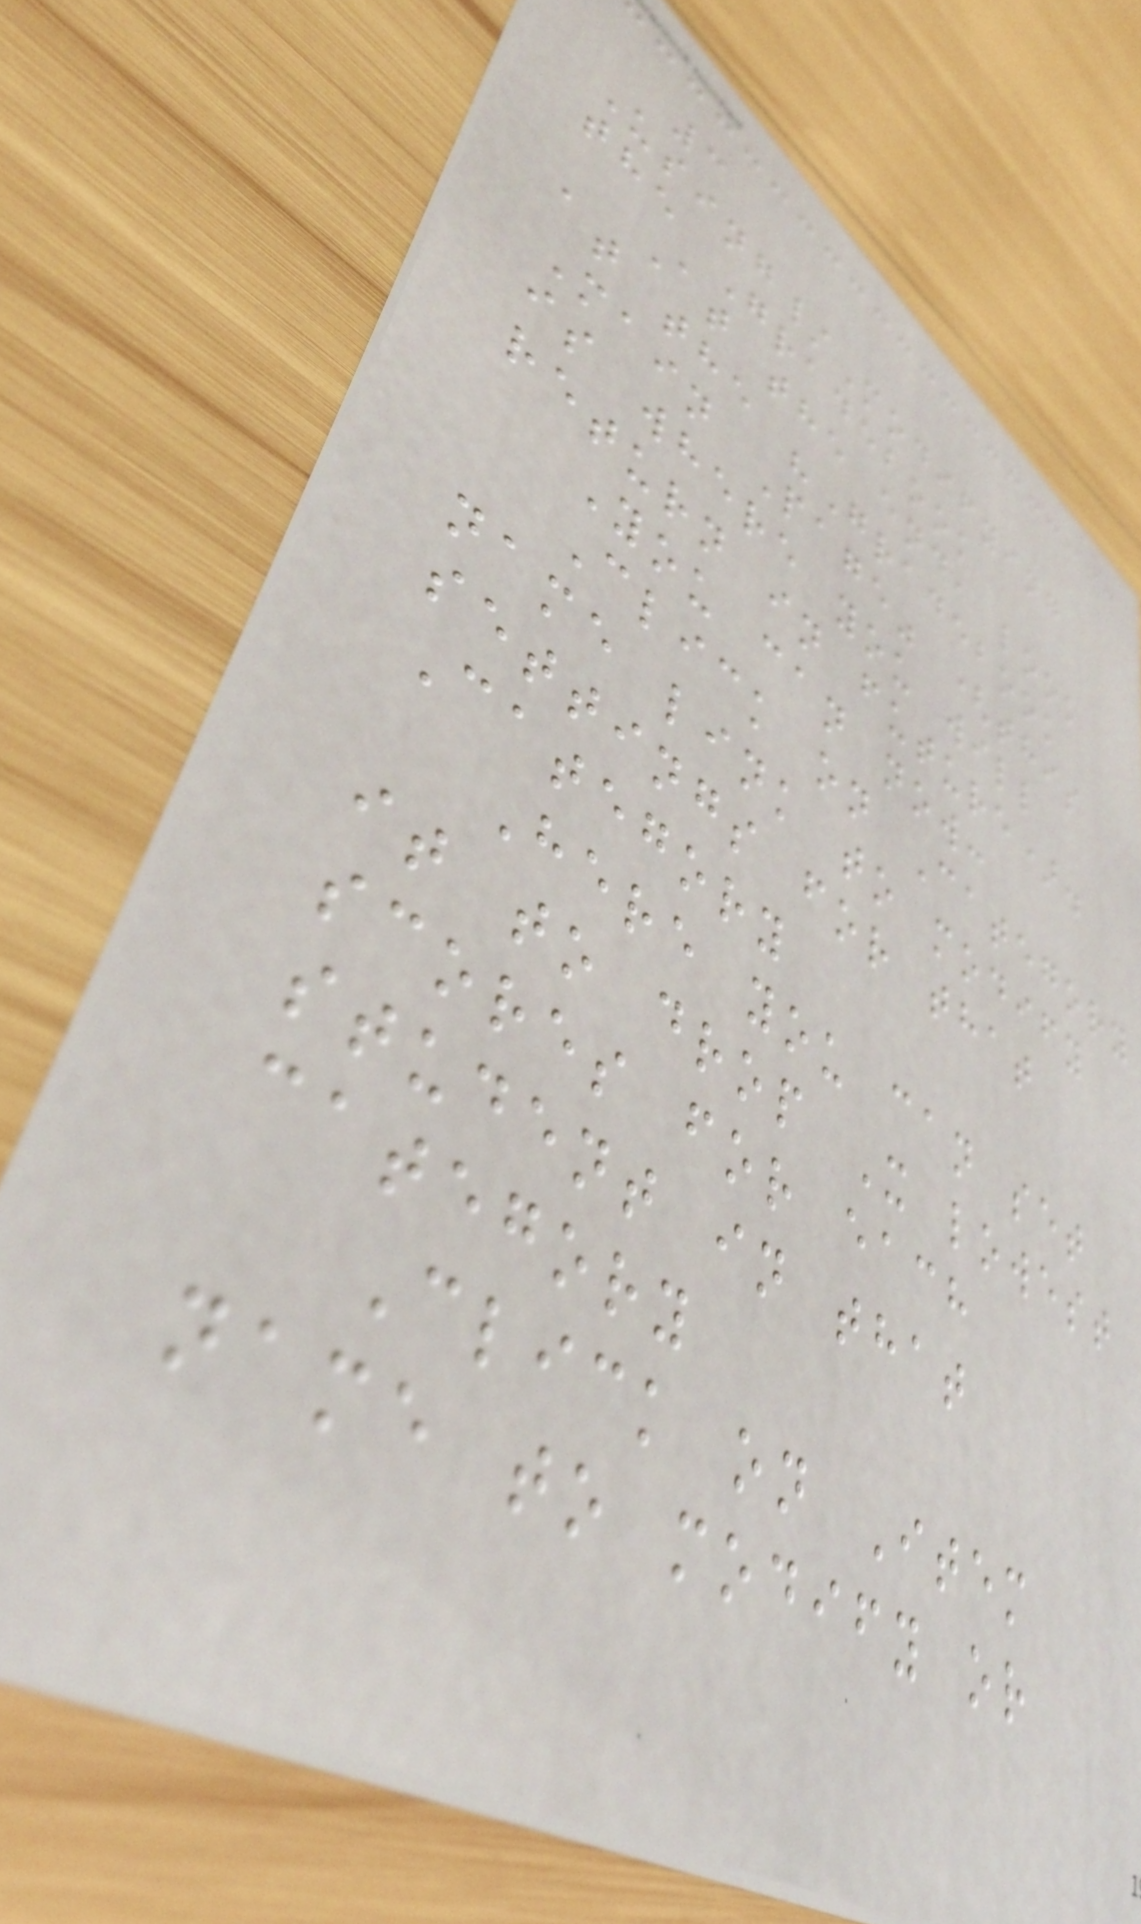3
Using/Modifying
the Gradebook
At the end, look
at the "Gradebook
Main Page" (this
is where you will
return in future).
You can now:
Click on Category
name link to modify
settings for that
Category
Here you can set
it to drop X lowest
scores for each
student in that
category
Click on Item
name to modify or
